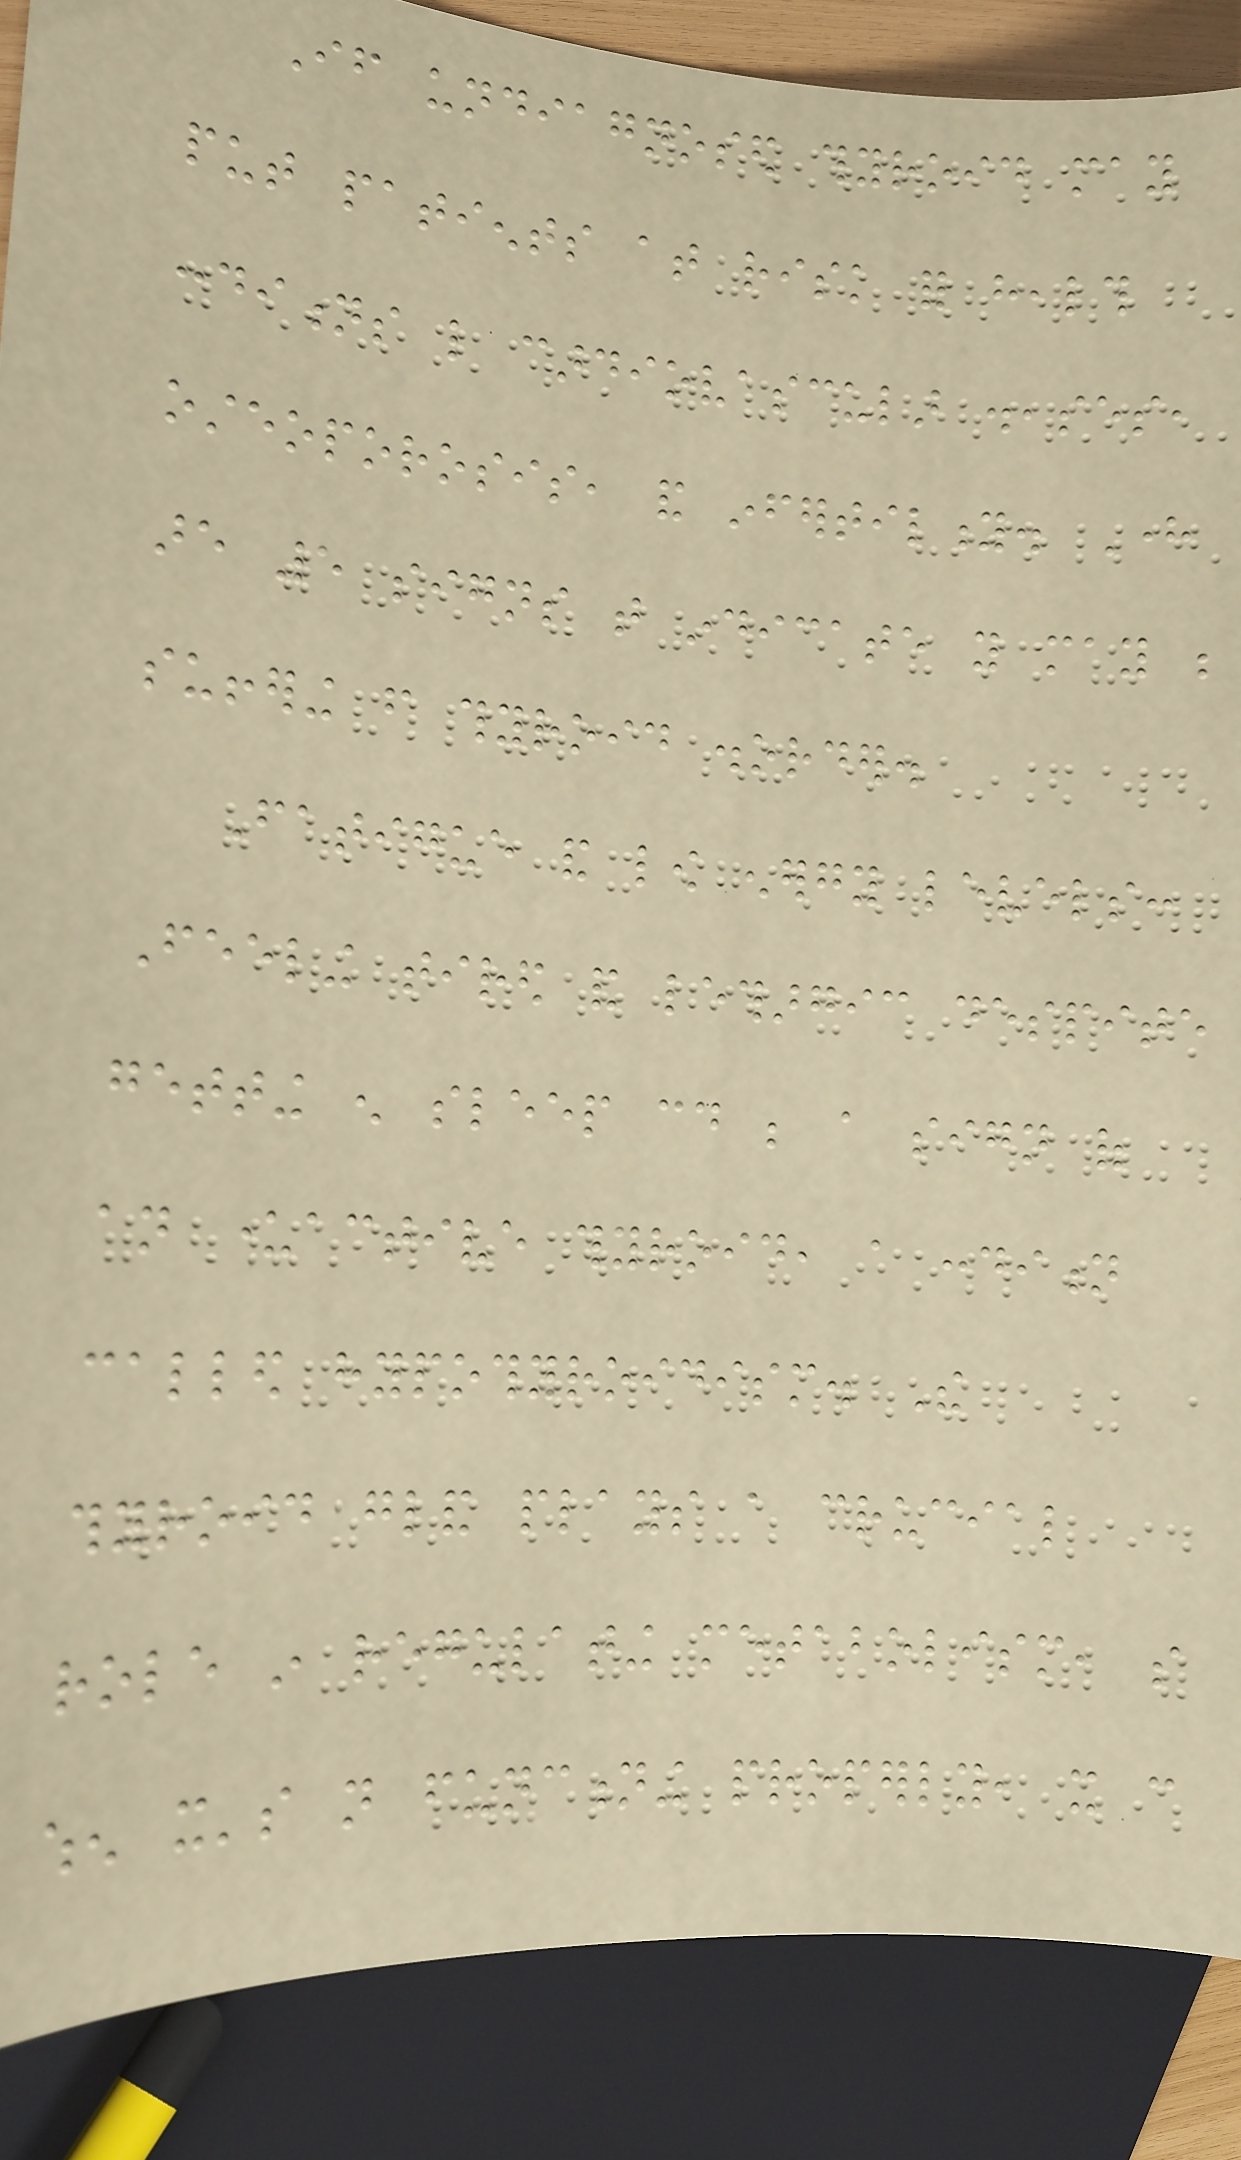If undiagnosed thyroid may
put patients at risk for health
conditions like cardiovascular diseases,
osteoporosis, and infertility. Here
are 5 signs that indicate you may be
suffering from thyroid disorder.
Fatigue and low energy levels:
Feeling tired and lethargic despite
getting enough sleep could be a sign of
an underactive thyroid, a condition
called hypothyroidism. The
thyroid gland plays a crucial
role in regulating metabolism, so
when it's not functioning properly, it can
